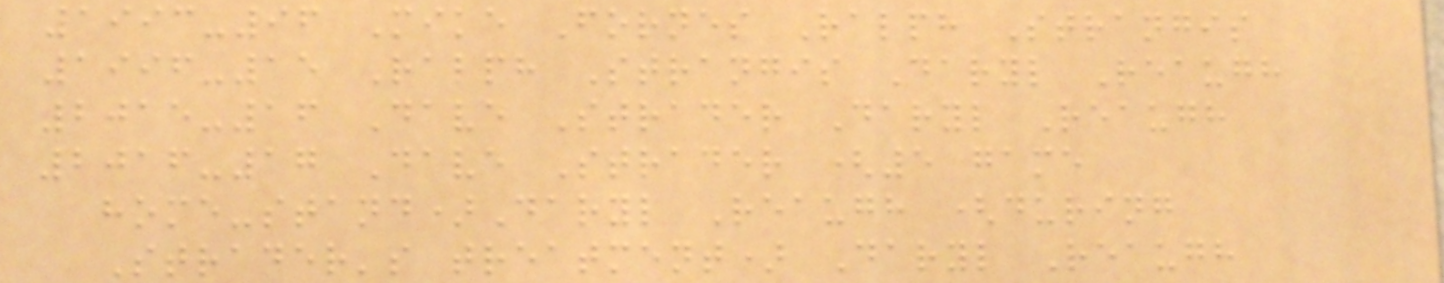1993-96 Mike Fornes Ralph Strangis
1996-15 Ralph Strangis Daryl Reaugh
2015-16 Dave Strader Daryl Reaugh
2016-17 Dave Strader (5 game
home-stand)Daryl Reaugh (during
Strader's treatment) Daryl Reaugh
